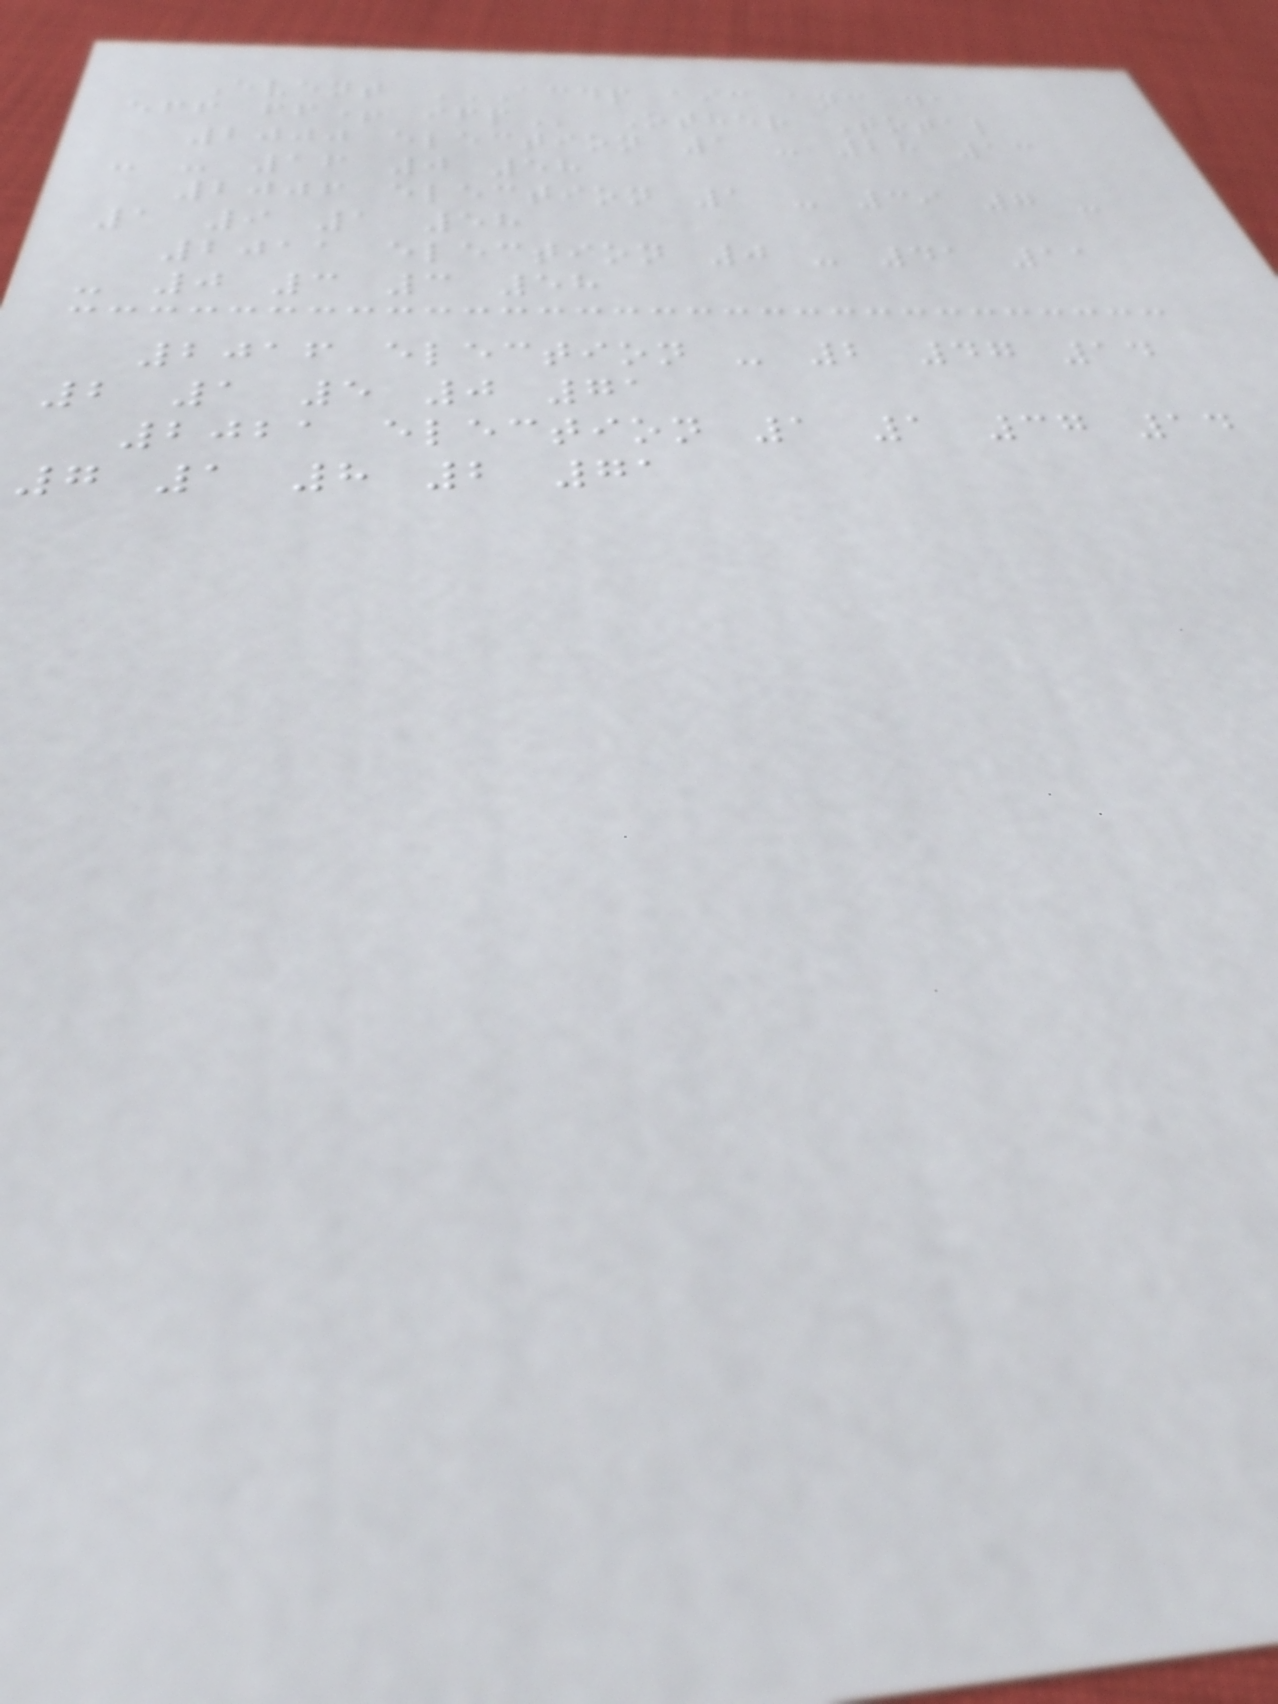Event ACDP AIC ANC DA
eff ff+
2000 election 1 - 28 13
- - 16 0 58
2006 election 1 - 39 7 -
1 9 1 58
2011 election 0 - 41 11
- 0 3 3 58
2016 election - 2 47 14
2 1 5 0 71
2021 election 1 1 37 14
7 1 8 2 71
